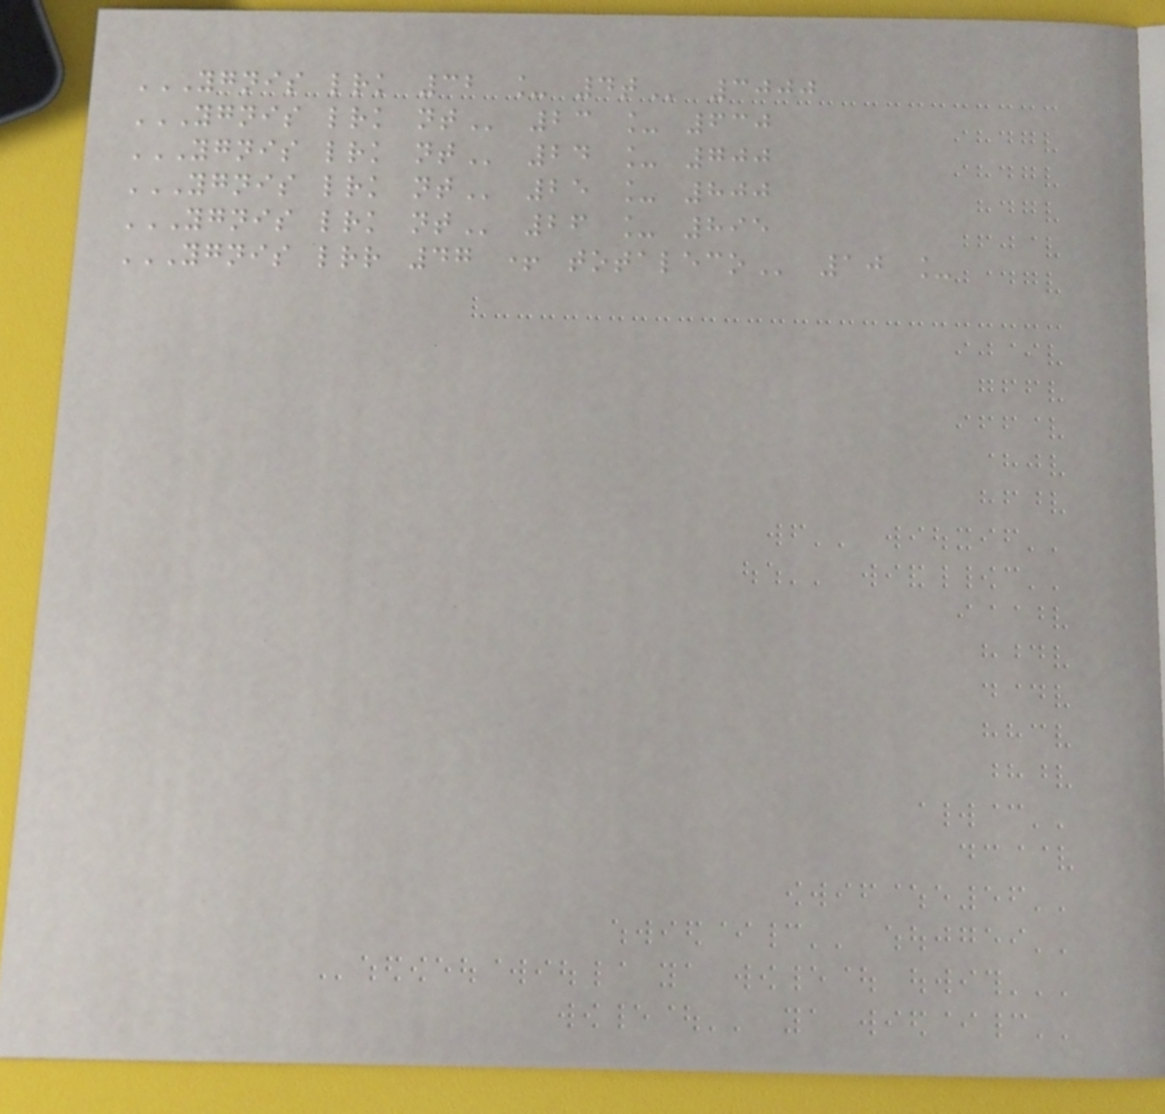YGNIS LRK 32 _ 4T 3000
YGNIS LRK NT 23 _ 630
YGNIS LRK NT 24 _ 700
YGNIS LRK NT 25 _ 800
YGNIS LRK NT 26 _ 895
YGNIS LRR 47 + TOTALECO 10 _
